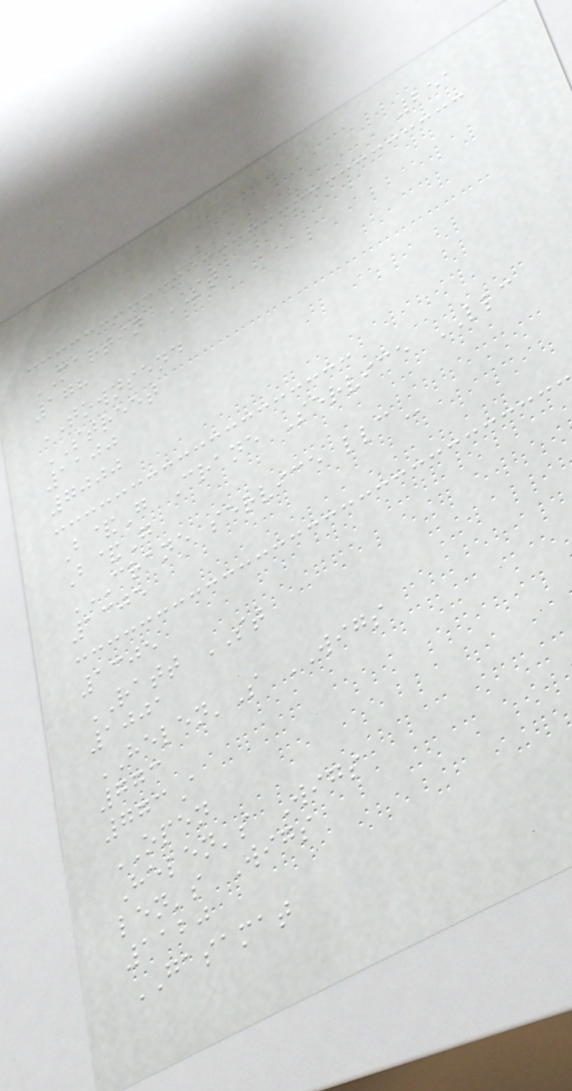251
MARTIN ST
178
TOWNSEND
STREET
1100
7000
B&G Crane Service LLC
B&G
CRANE SERVICE LLC
1305
1305
RATT ST
1001
HELEN'S WIGS
773
773A
OPEN
Helen's Wigs
len's Wigs
1120
GASAMAT
